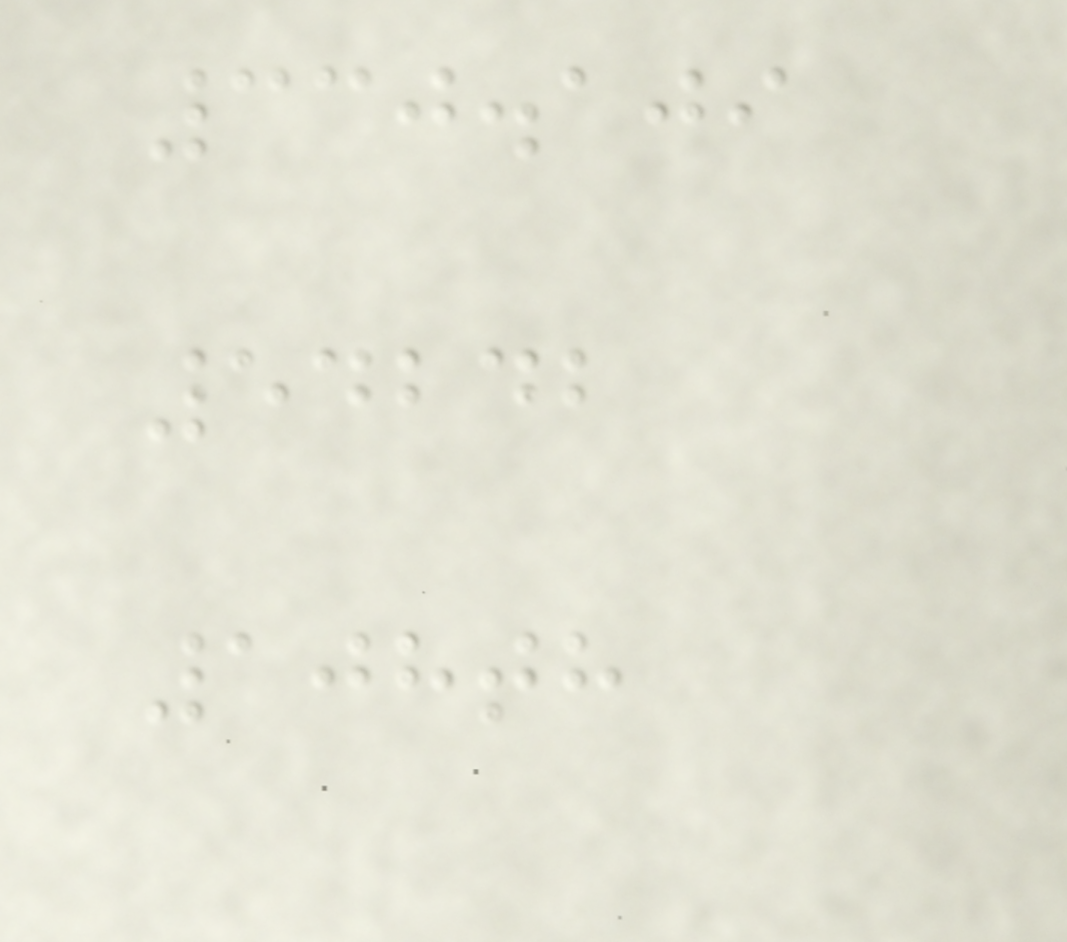330.109
54242
108th
